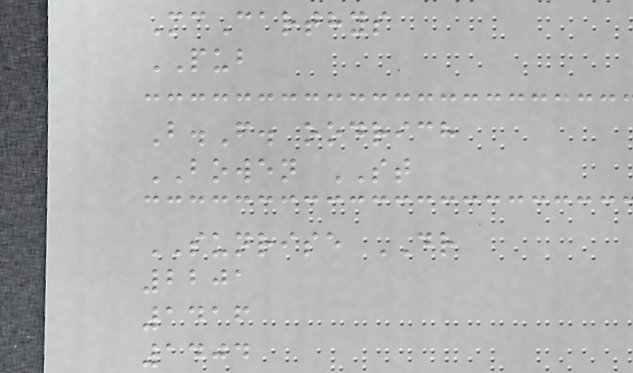McCarthys
PUB
B.F. oodrich
BOWEN ST
SUNRISE DR
2201
1416
1404
